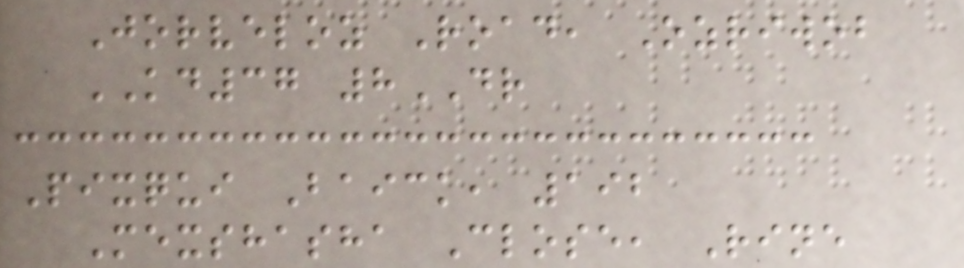Jorveloz Road, Ozriwob
KD37 8DR
Pixqui Baick, 192
Mexshasha Close, Rine
